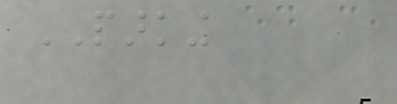PARKING
